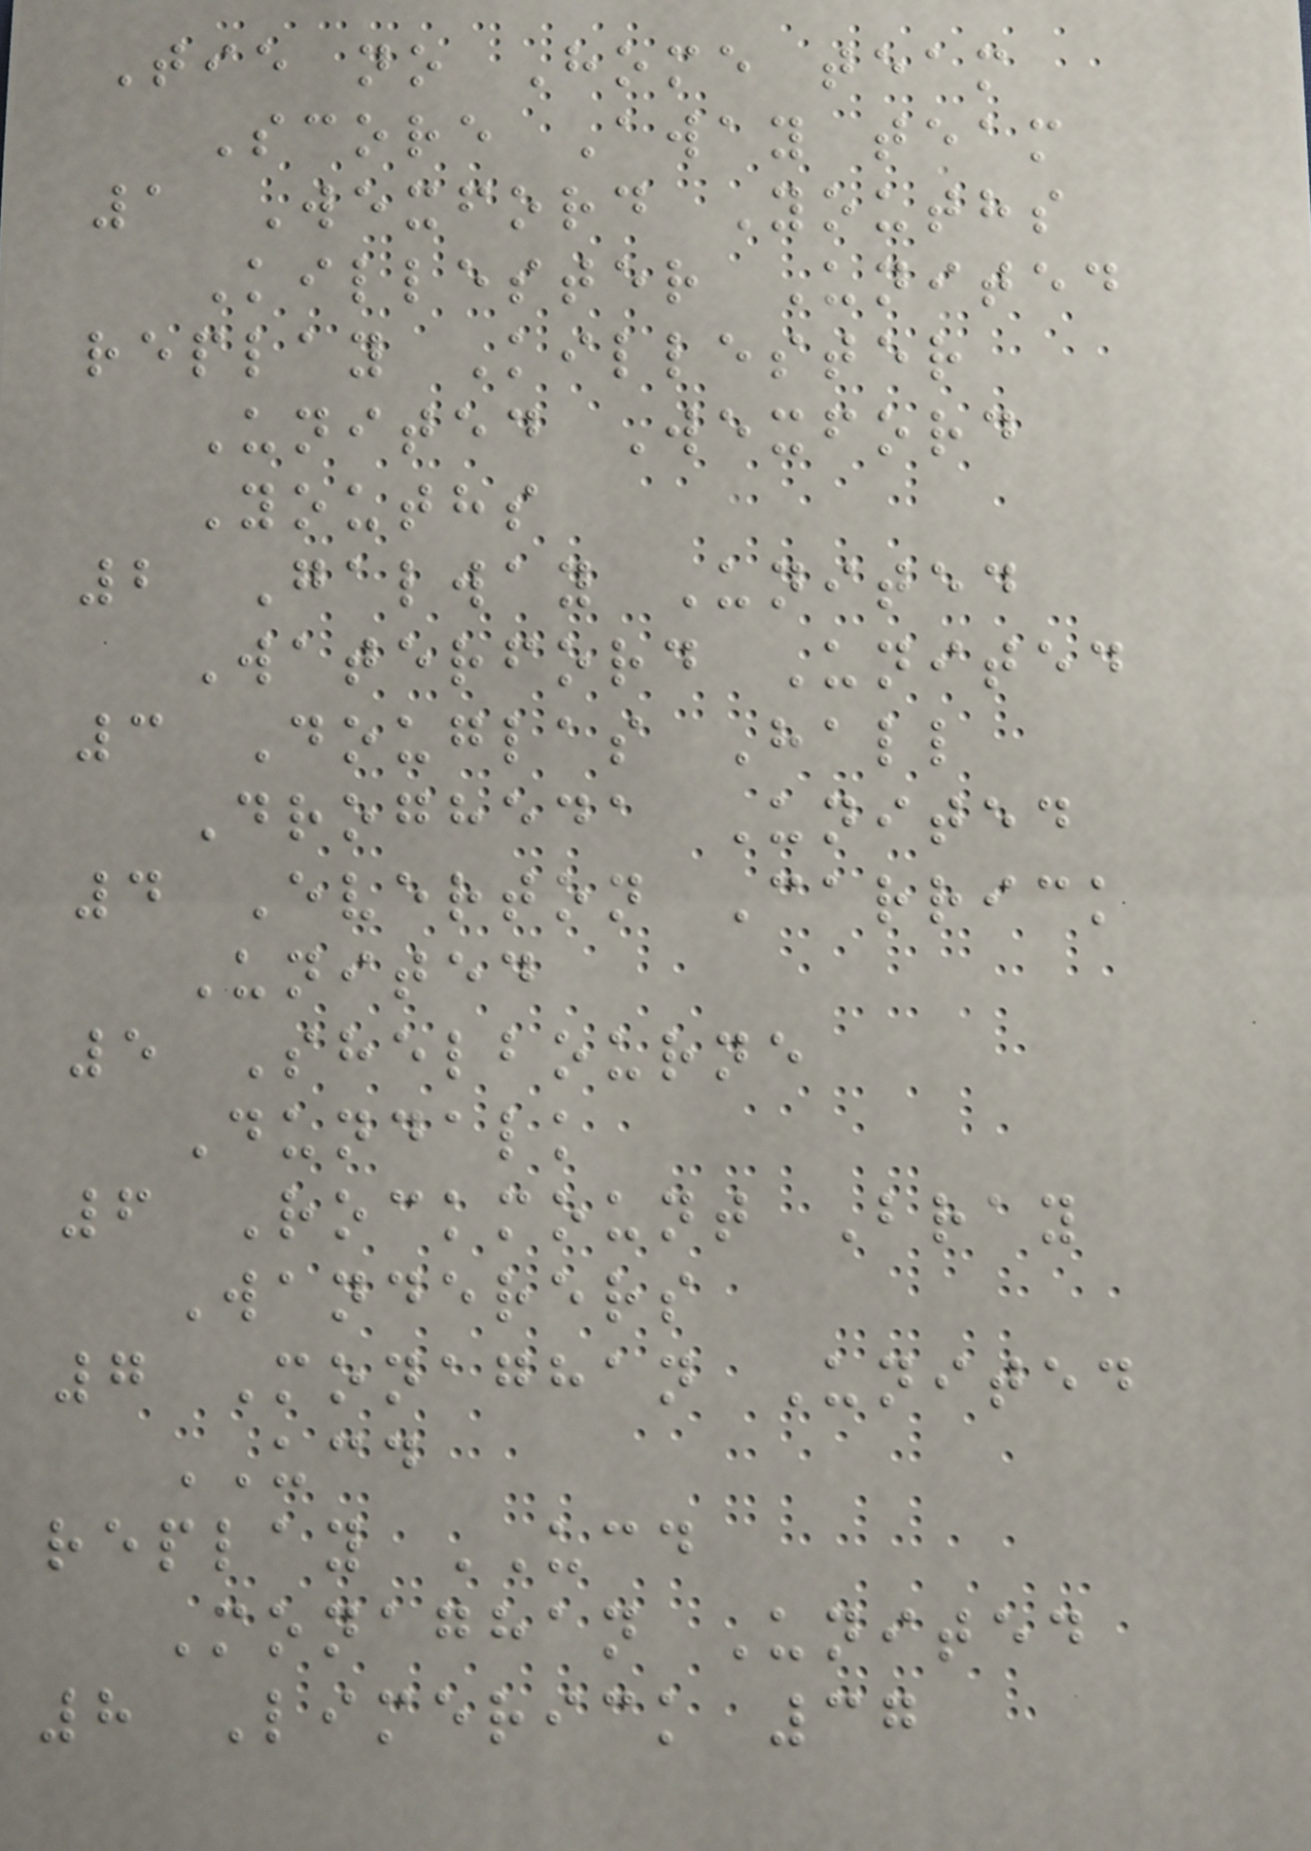Tie no Home team
Score Away team
1 Wexford Youths
Killester United
replay Killester
United Wexford
Youths
2 Galway United
Waterford United
3 Douglas Hall
Drogheda United
4 Everton Carrick
United
5 Shelbourne
Dundalk
6 Rockmount Bray
Wanderers
7 Monaghan United
UCD
replay UCD
Monaghan United
8 Limerick 37
